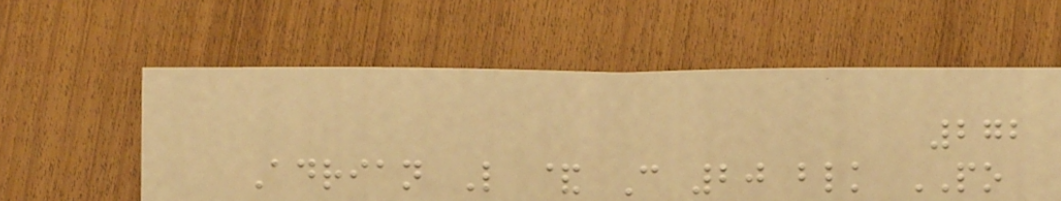272
Adrian L & C 20 blk PO
